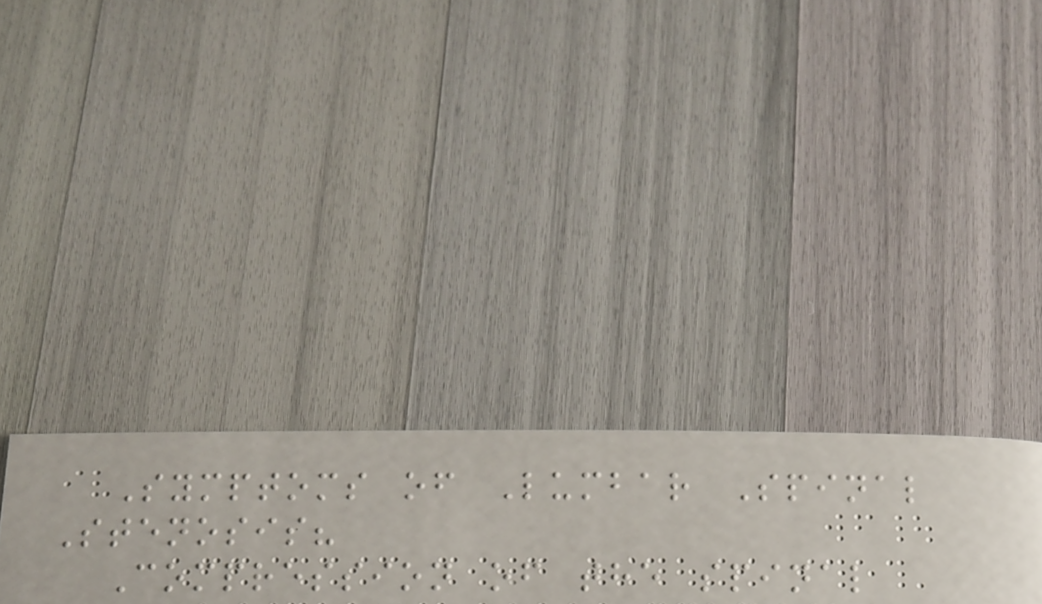Symptoms of Lumbar Spinal
Stenosis?
Compression of the spinal
